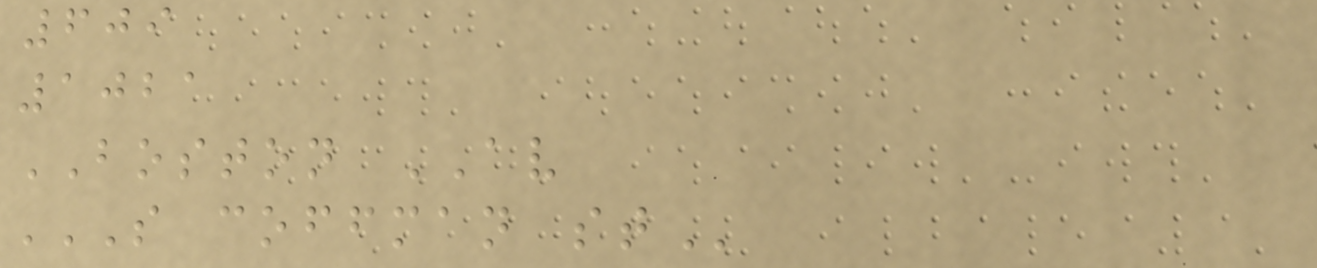609
1021
BOSTON AV
S COFFMAN ST
